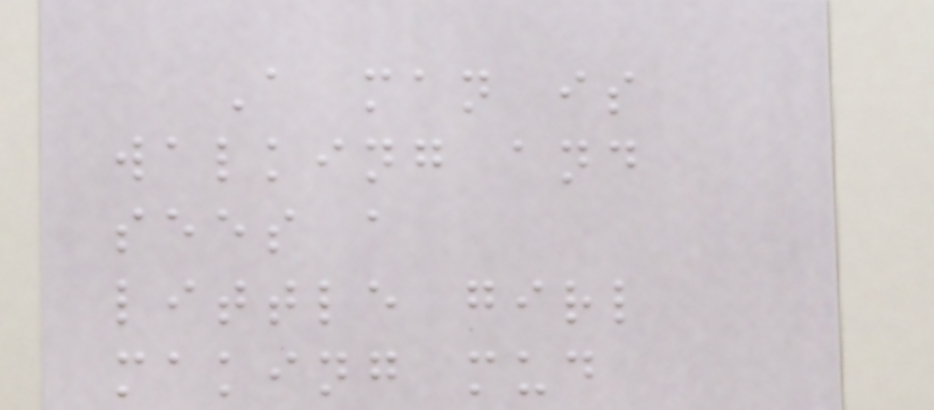A man is
walking and
sees a
little girl
making mud
